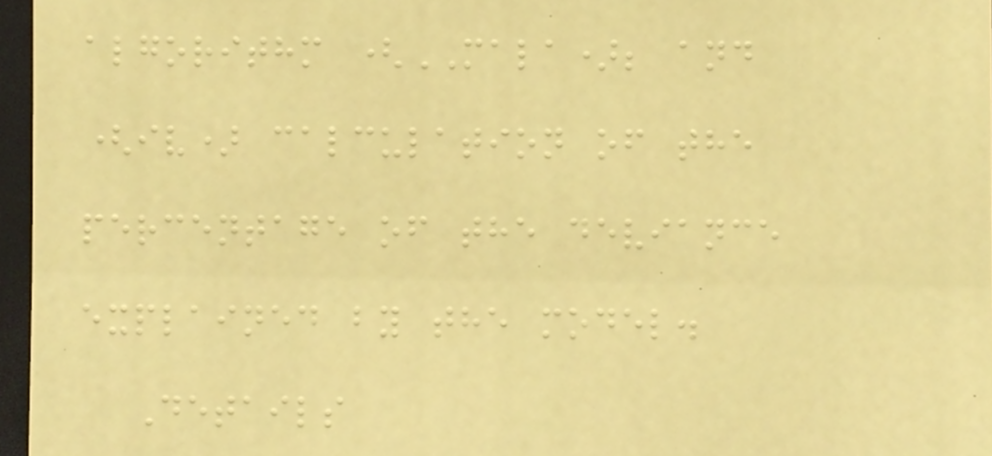algorithm (MALA); and
(iv) calculation of the
percentage of the deviance
explained by the model.
Details
